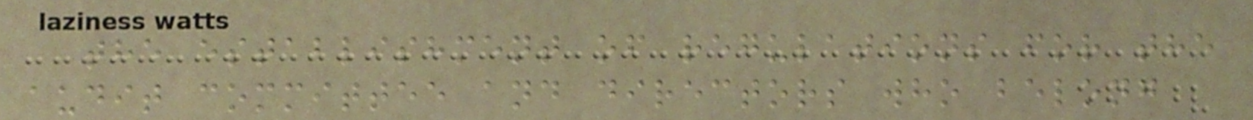the establishment of regulations for the
audit committee and directors who belong
